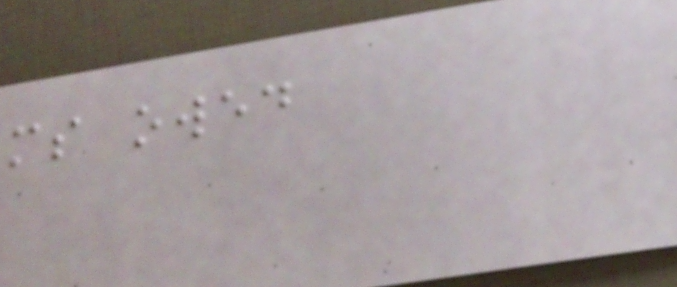ms owed
